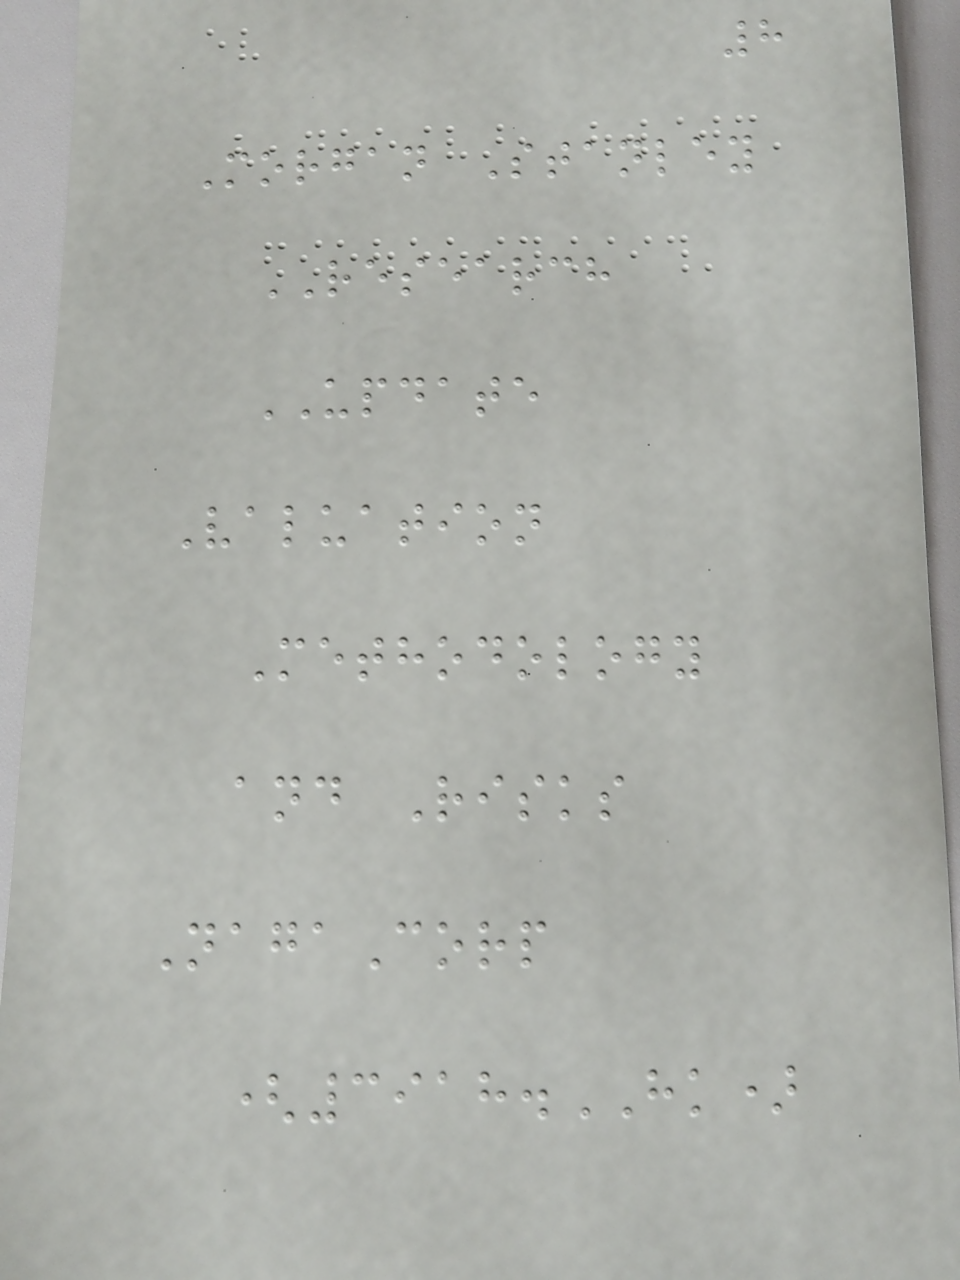8
Morgan Stanley
RESEARCH
UPDATE
Valuation
Methodology
and Risks
NagaCorp
(3918.HK)
